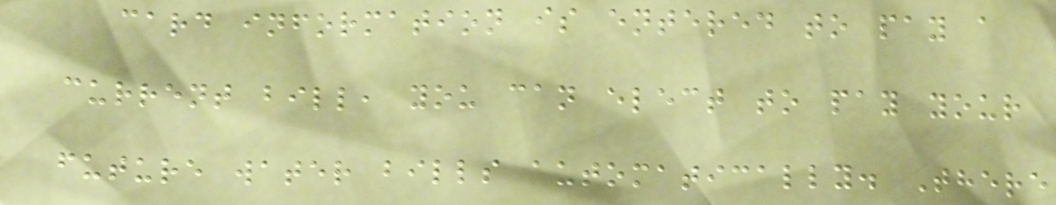card information is entered to pay a
current bill, you can elect to pay your
future water bills automatically. There
